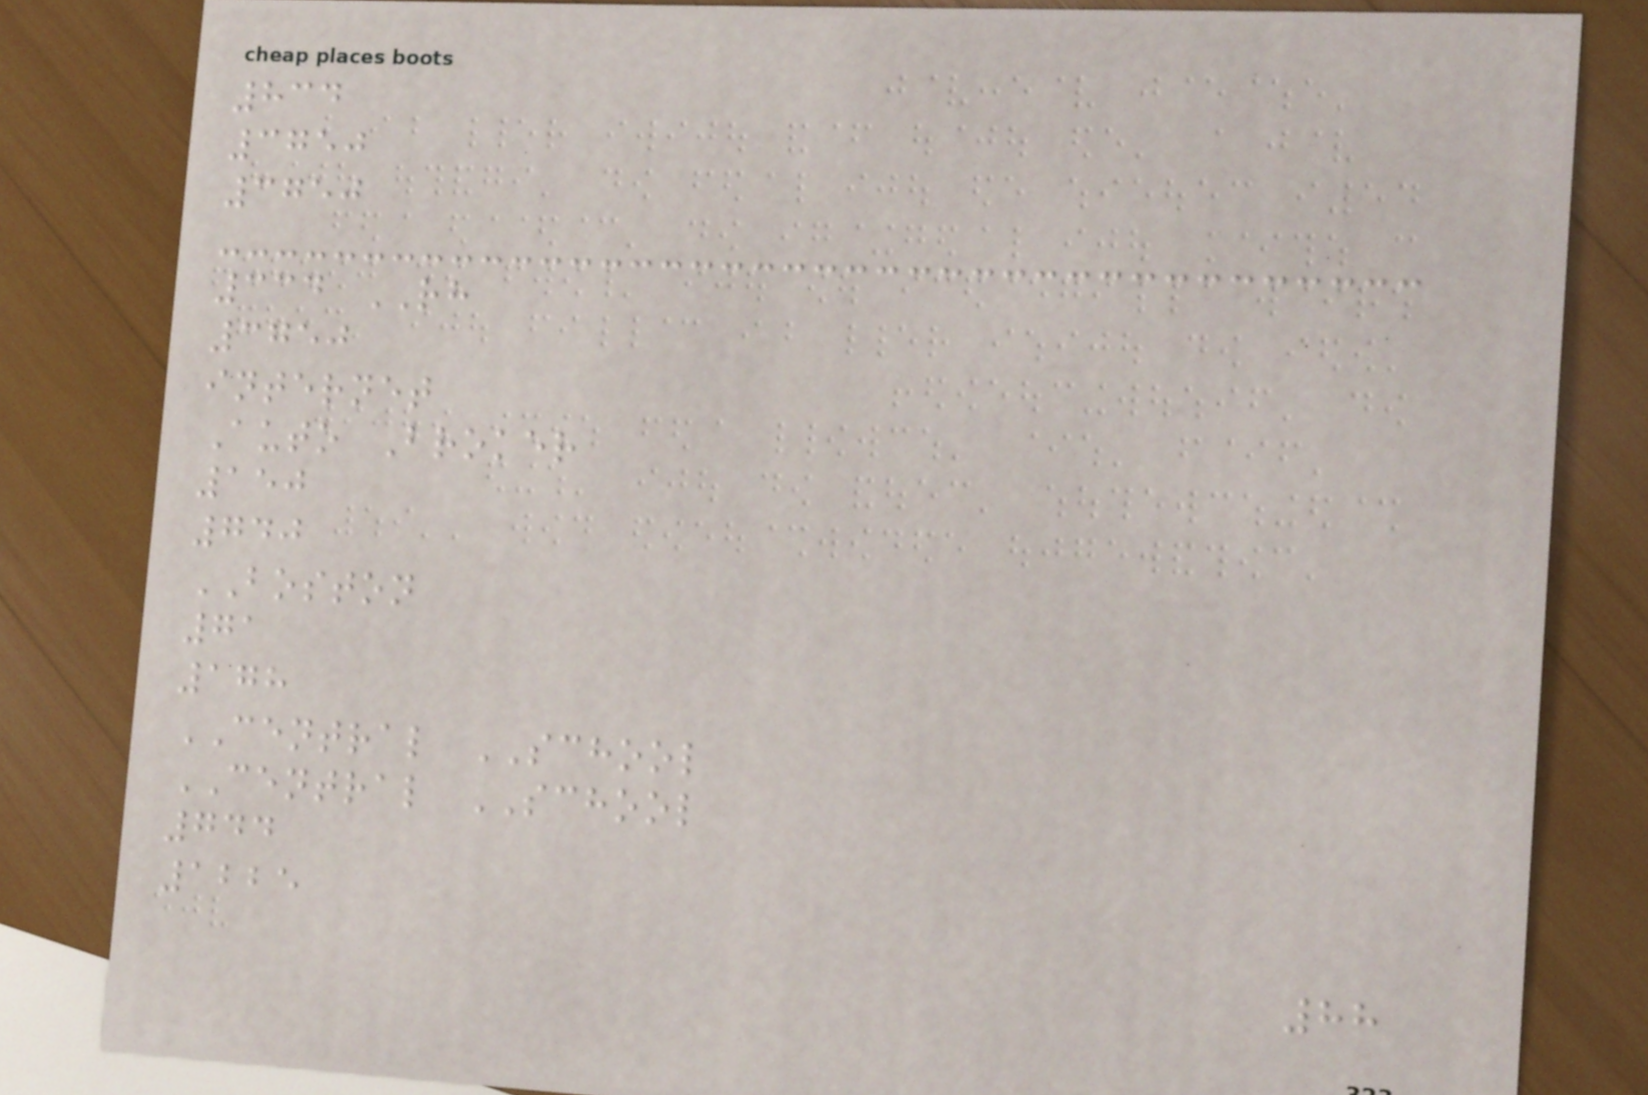834
3750
3750
334 RH
3750
internet
Auto Broker
150
740
BOSTON
71
178
CENTRAL SCHOOL
CENTRAL SCHOOL
744
1225
88
